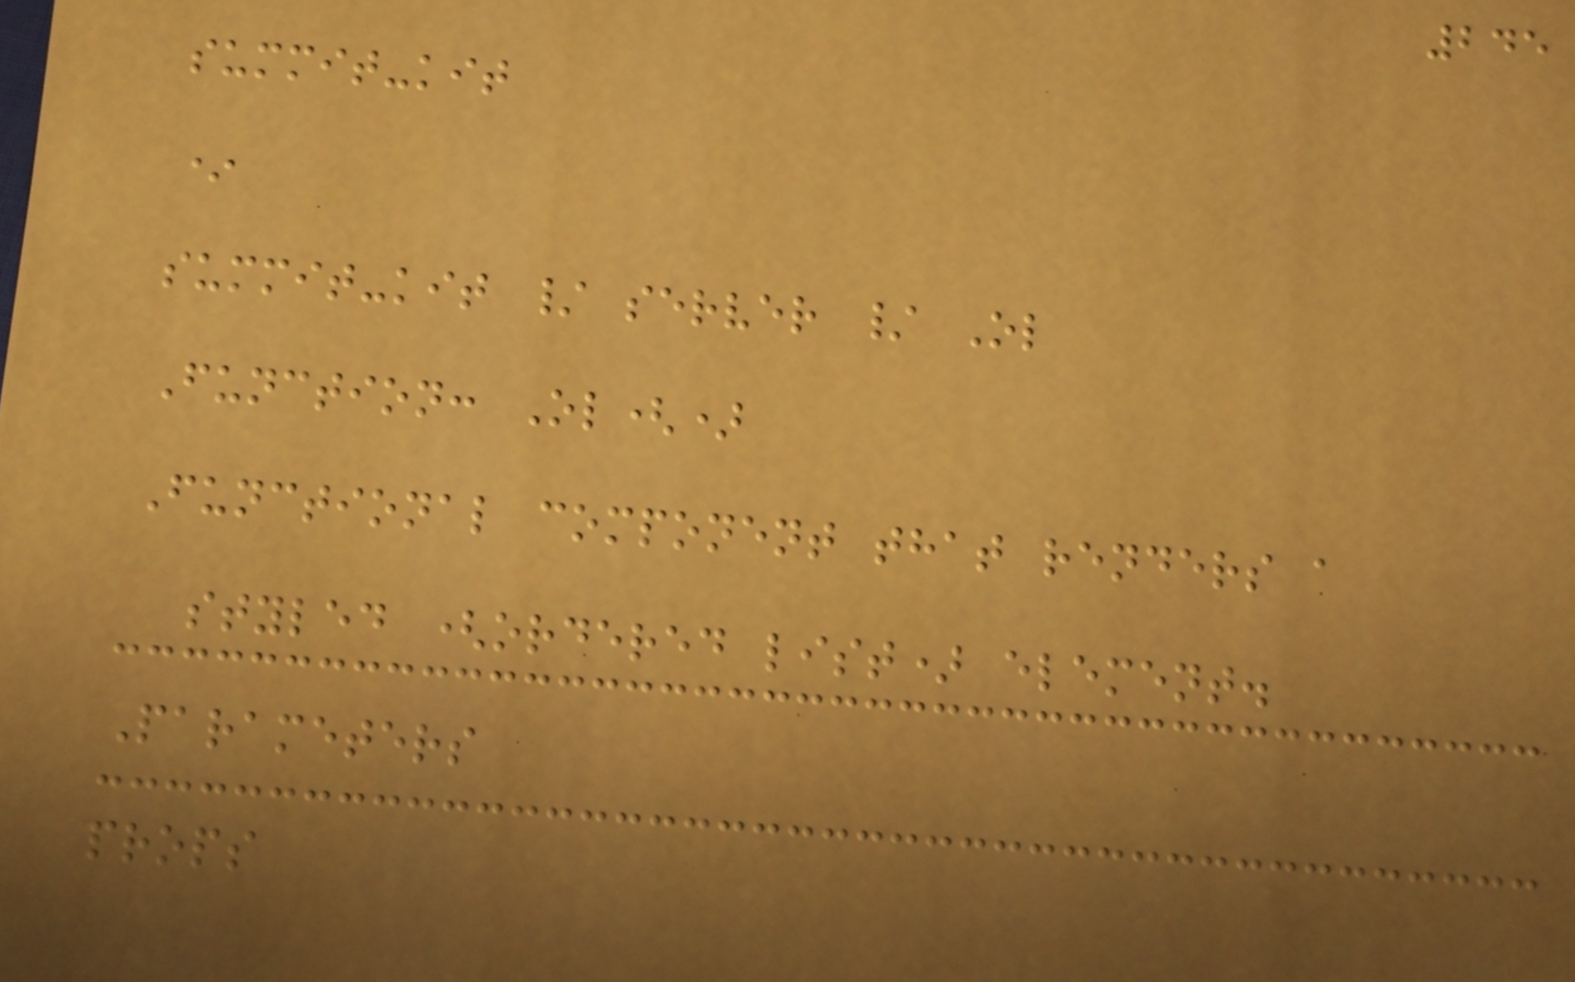245
summit-kit
*
summit-kit / server / Ol
Function: Ol()
Functional component that renders a
styled (ordered list) element.
Parameters
props
